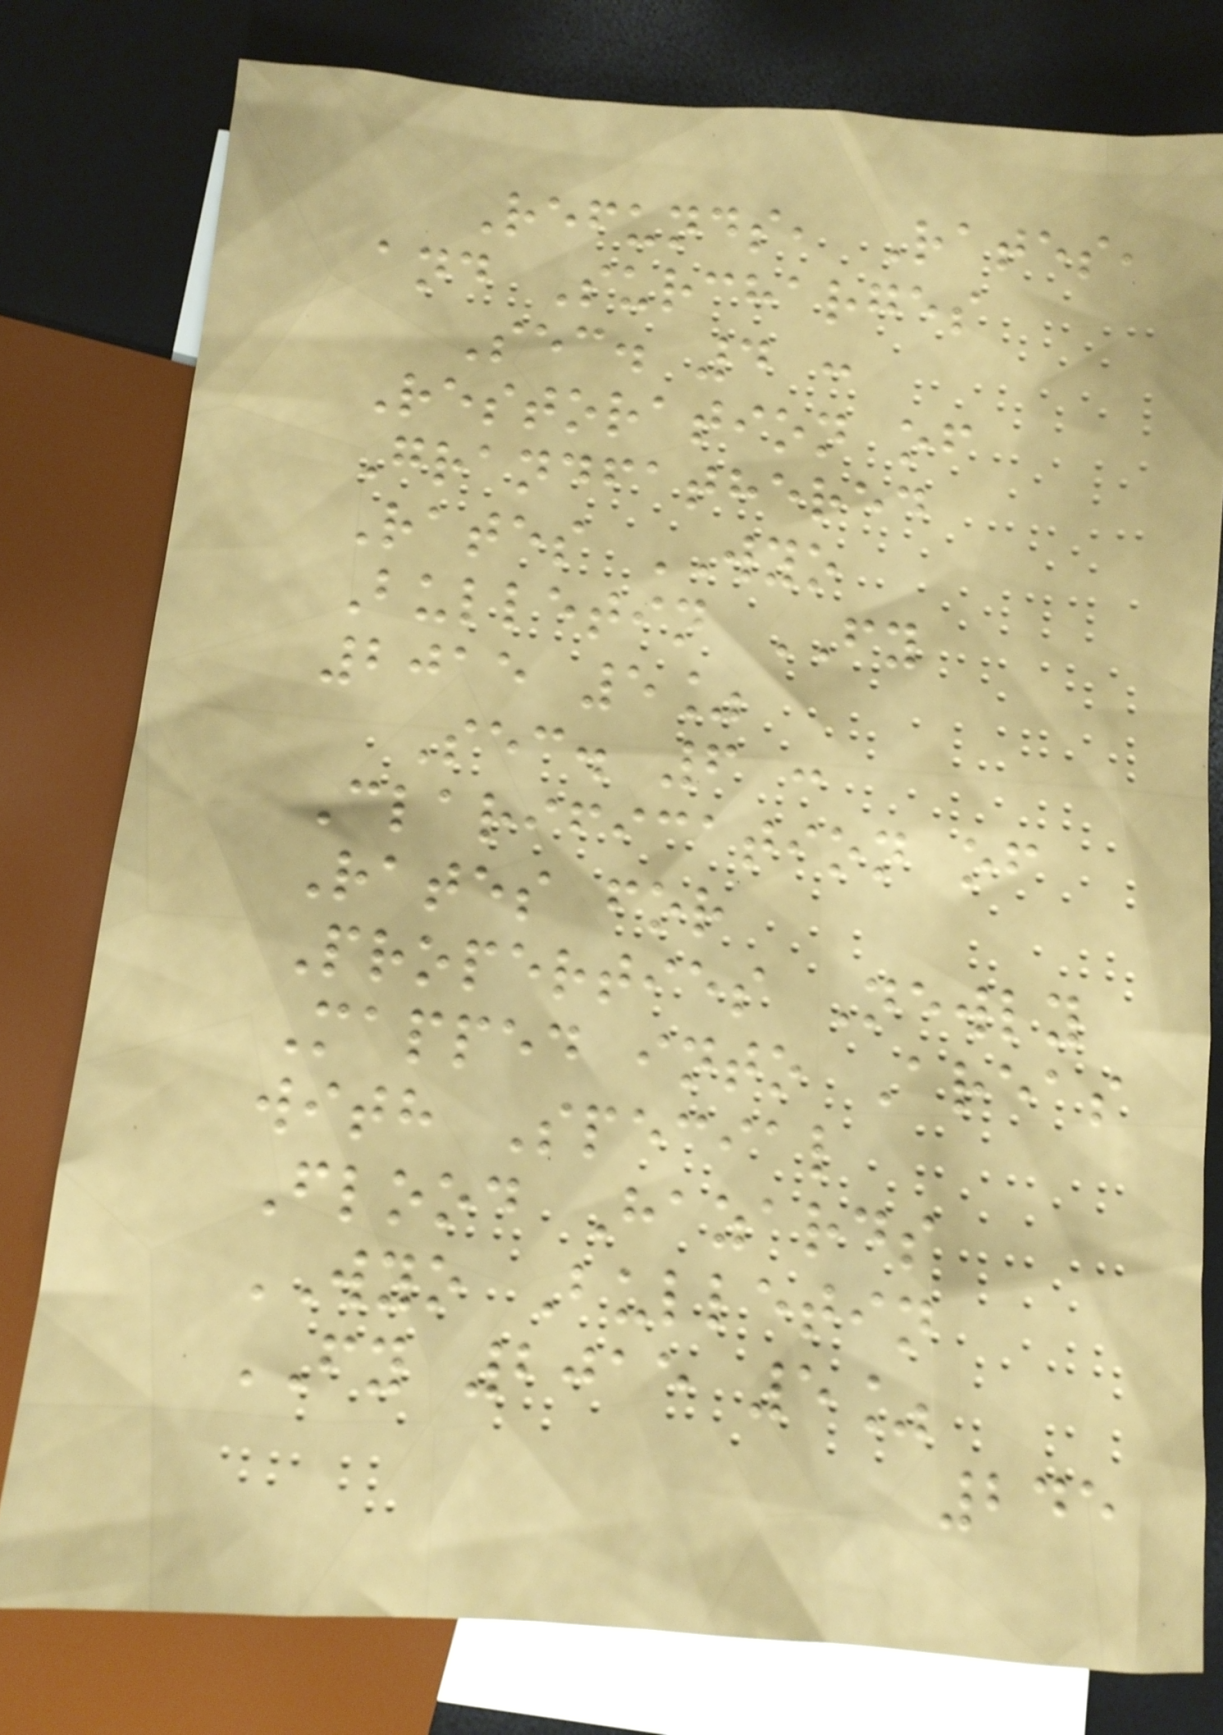Refunds, Rates,
and Surcharges
Sec. 4 :
Restoration of
Grandfathered
Rates WYO
Bulletin FY
2015 5%
Sec. 6 :
Clarification of
Rates for
Properties Newly
Mapped into Areas
with Special
Flood Hazards
WYO Bulletin
FY 2015 5%
245
